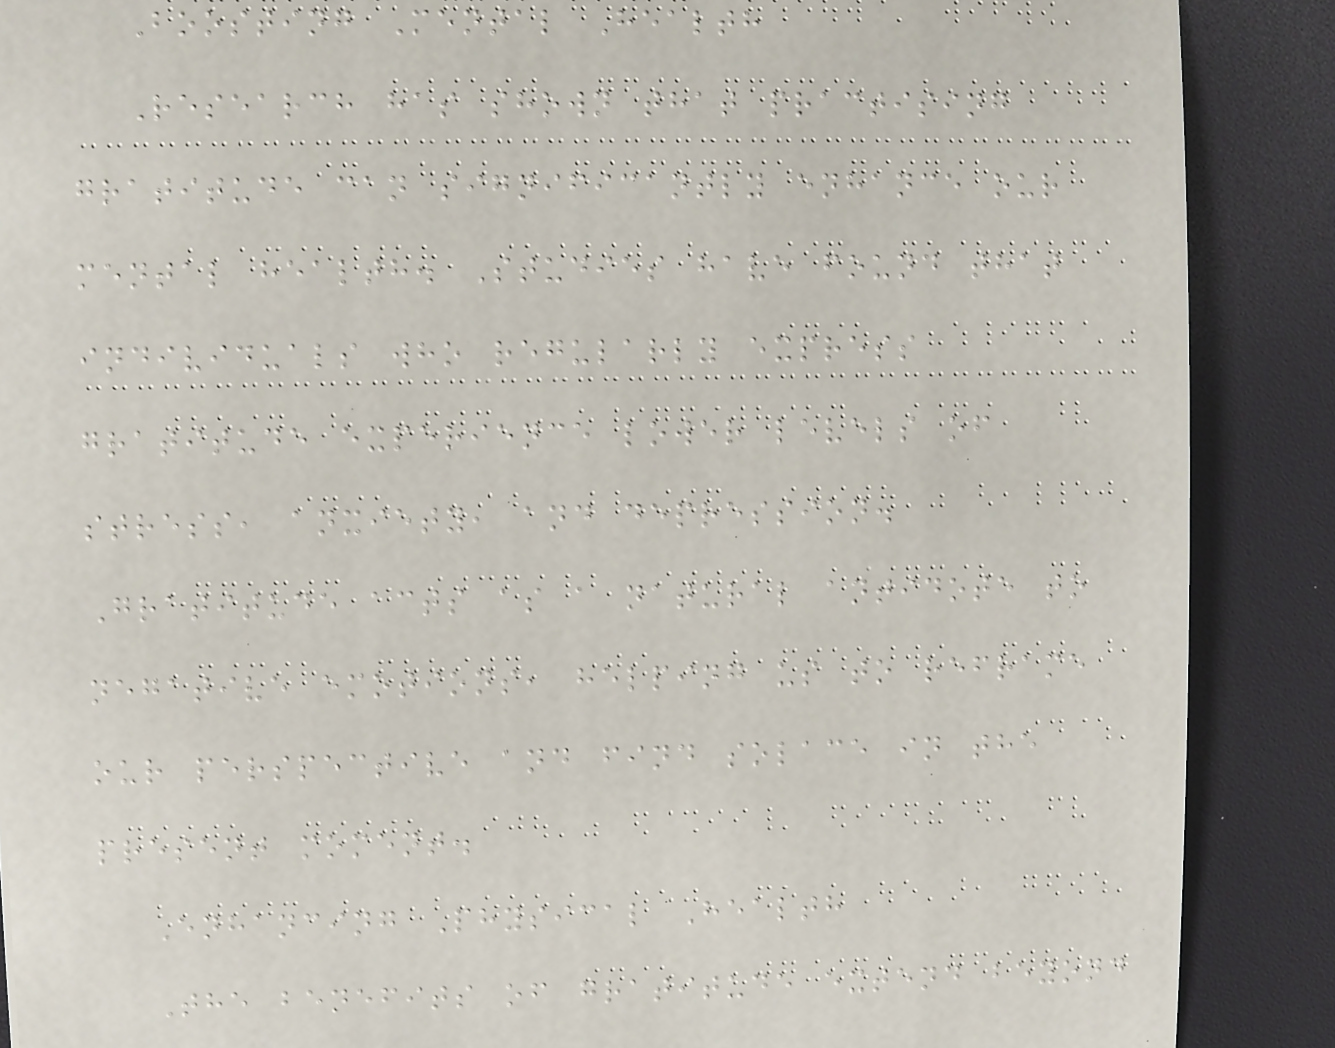Boosting Mental Health
Research has shown that practising
gratitude can significantly enhance our
mental health. Studies have found that
individuals who regularly express
gratitude experience lower levels of
stress, anxiety, and depression.
Gratitude acts as a natural antidote to
negative emotions, helping us to reframe
our perspective and find solace in the
present moment.
Enhancing Physical Health
The benefits of gratitude extend beyond
